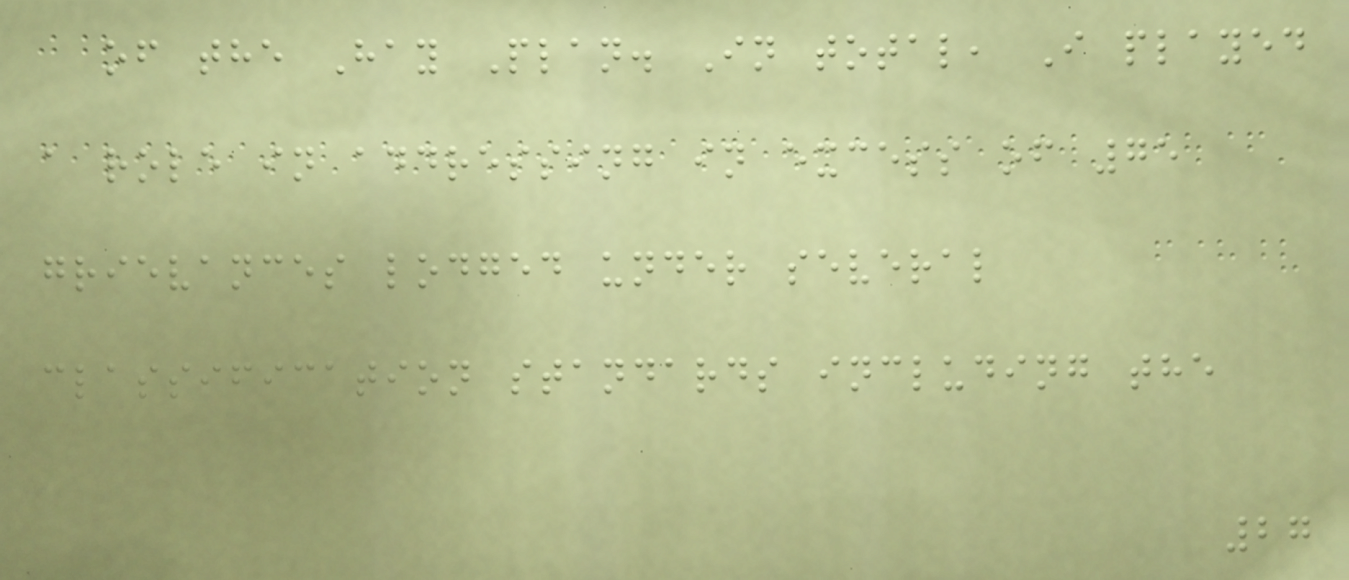of the Hay Plan. In total, I played
a role in addressing in excess of 75
grievances lodged under several
classification standards including the
27
